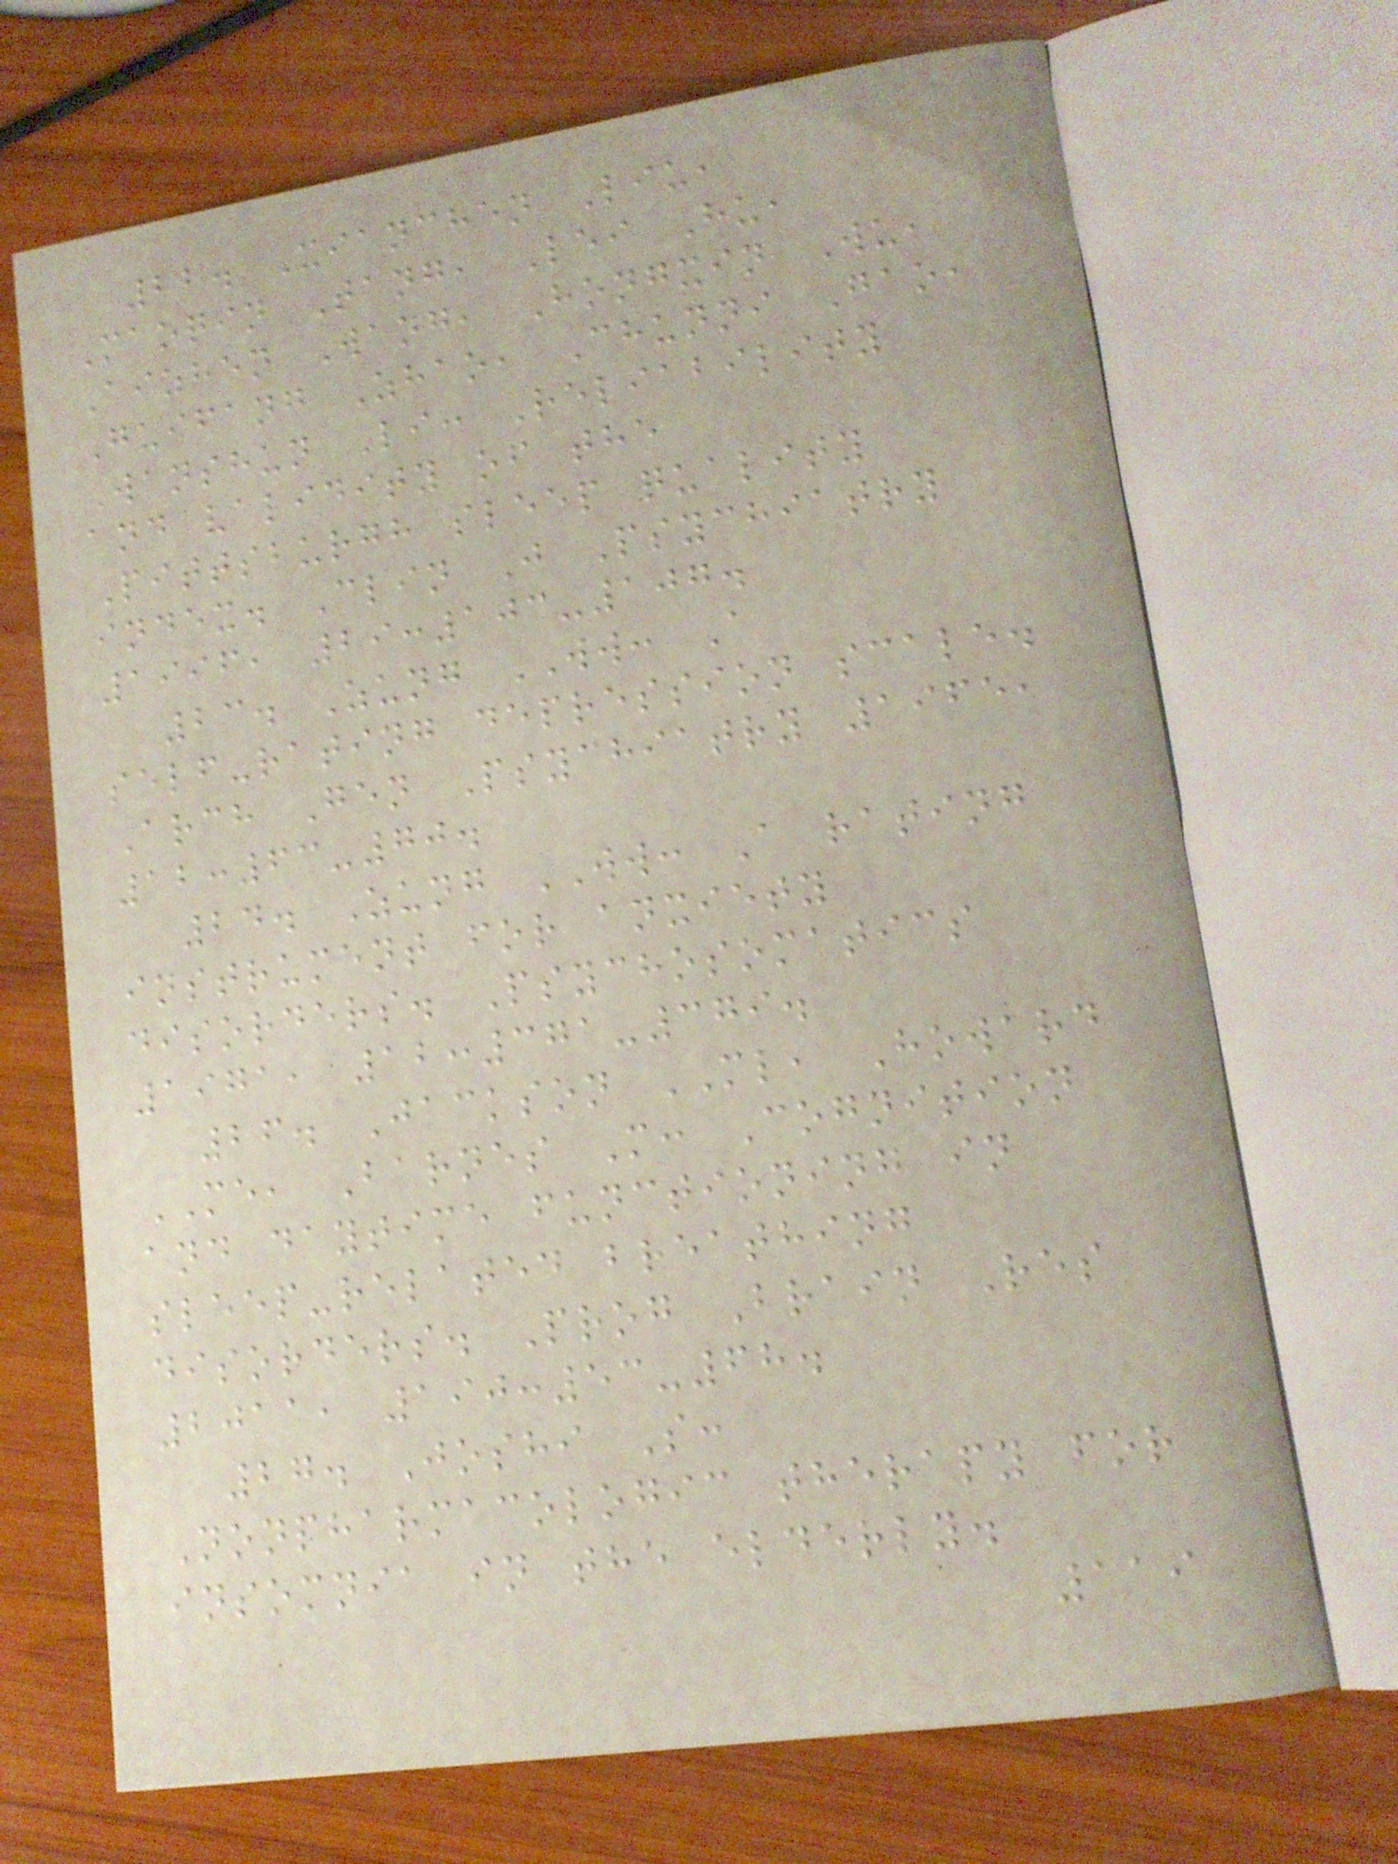22. Xianchen Liu,
Maoqin Tang, Lei Hu,
Aizhen Wang, Hongxin Wu,
Guifang Zhao, Chunni Gao,
Wanshun Li: Reliability
and validity of the
Pittsburgh sleep quality
index. Clin J Psychiatry
1996, 29:103-107.
23. Zung WW: A
self-rating depression scale.
Arch Gen Psychiatry 1965,
12:63-70.
24. Zung WW: A rating
instrument for anxiety
disorders. Psychosomatics
1971, 12:371-379.
26. Jackson ML, Howard
ME, Barnes M: Cognition
and daytime functioning in
sleep-related breathing
disorders. Prog Brain Res
2011, 190:53-68.
27. Joshi S:
Nonpharmacologic therapy for
insomnia in the elderly.
119
